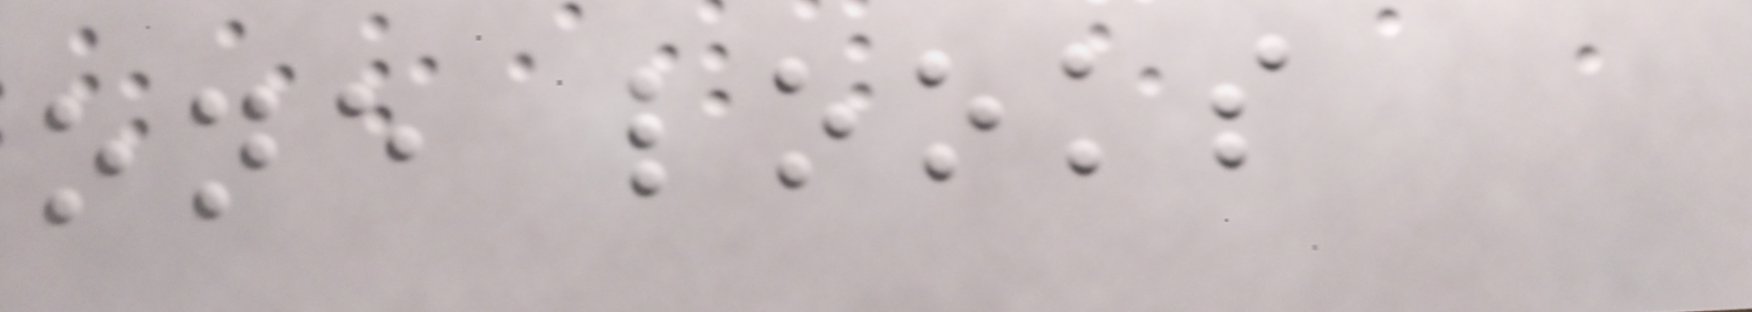one looks
